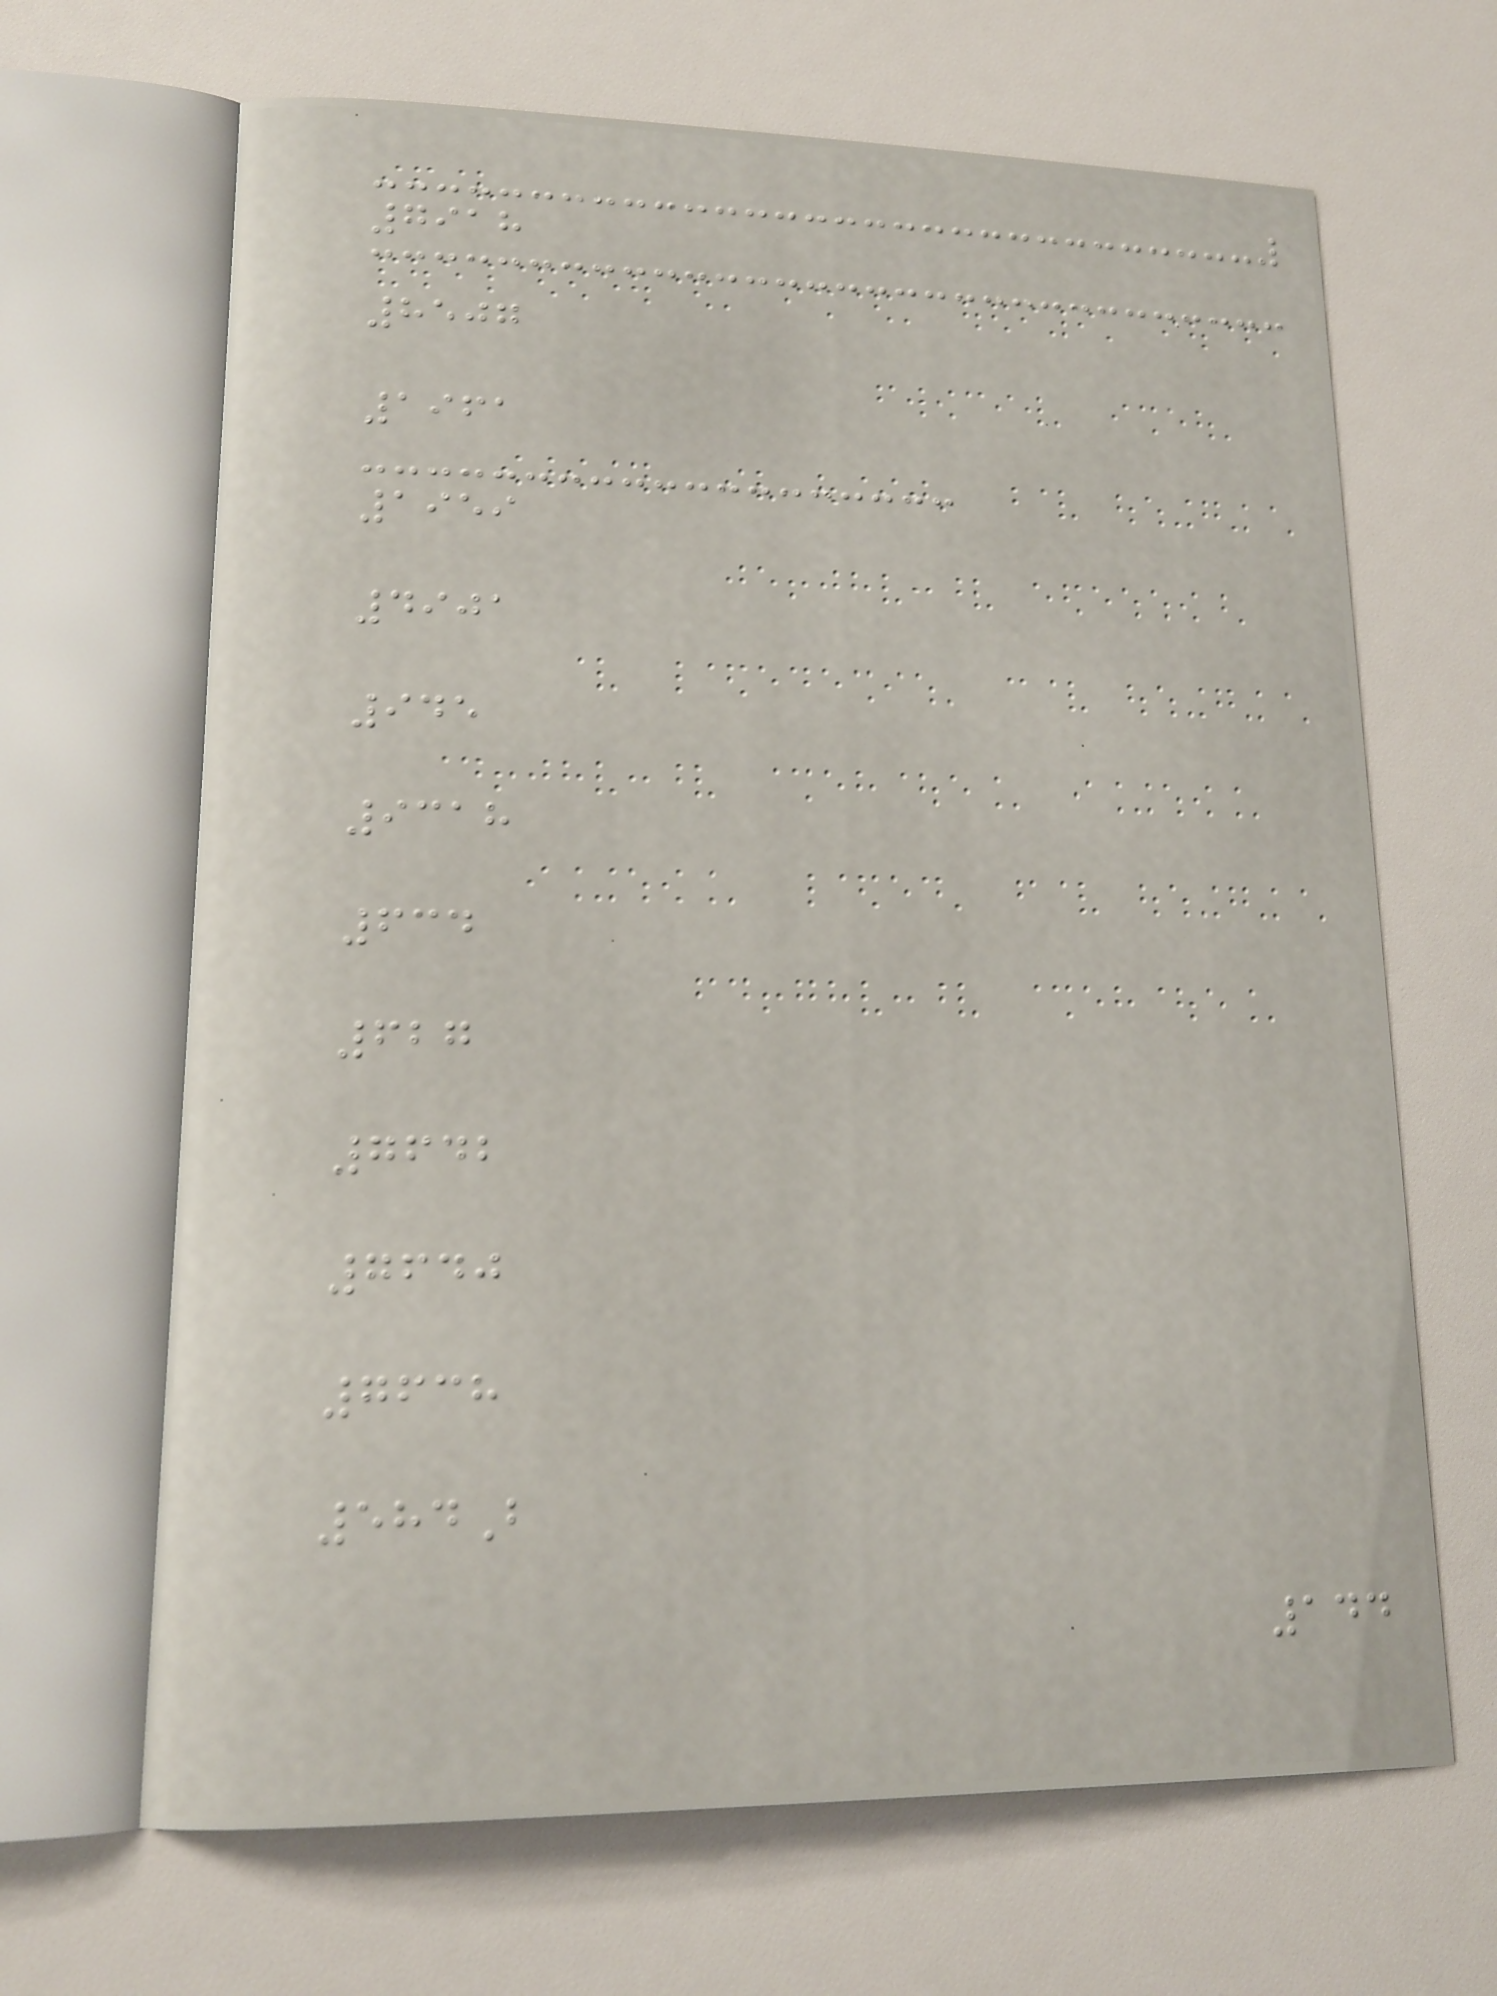7918
8507
1961
1959
4901
945
9318
634
627
7642
7640
7638
584B
144
